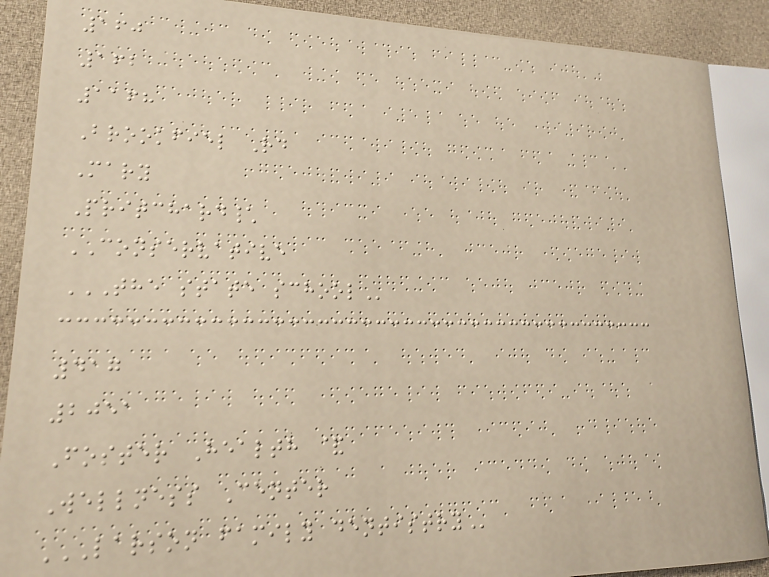160
162
1168
Brookfiel Rd
Mary
Pritchard\
CONSERVATIVE
THE STATE SCHOOL
417
2051
Foster Health &
Wellness Center
LARSON FAMILY DENTISTRY
